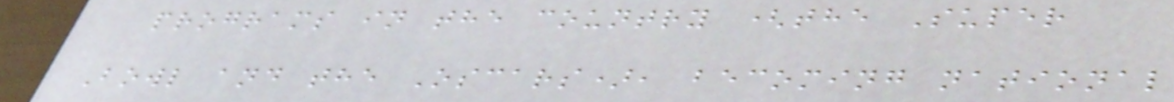programs in the country (the Super
Bowl and the Oscars), becoming national
